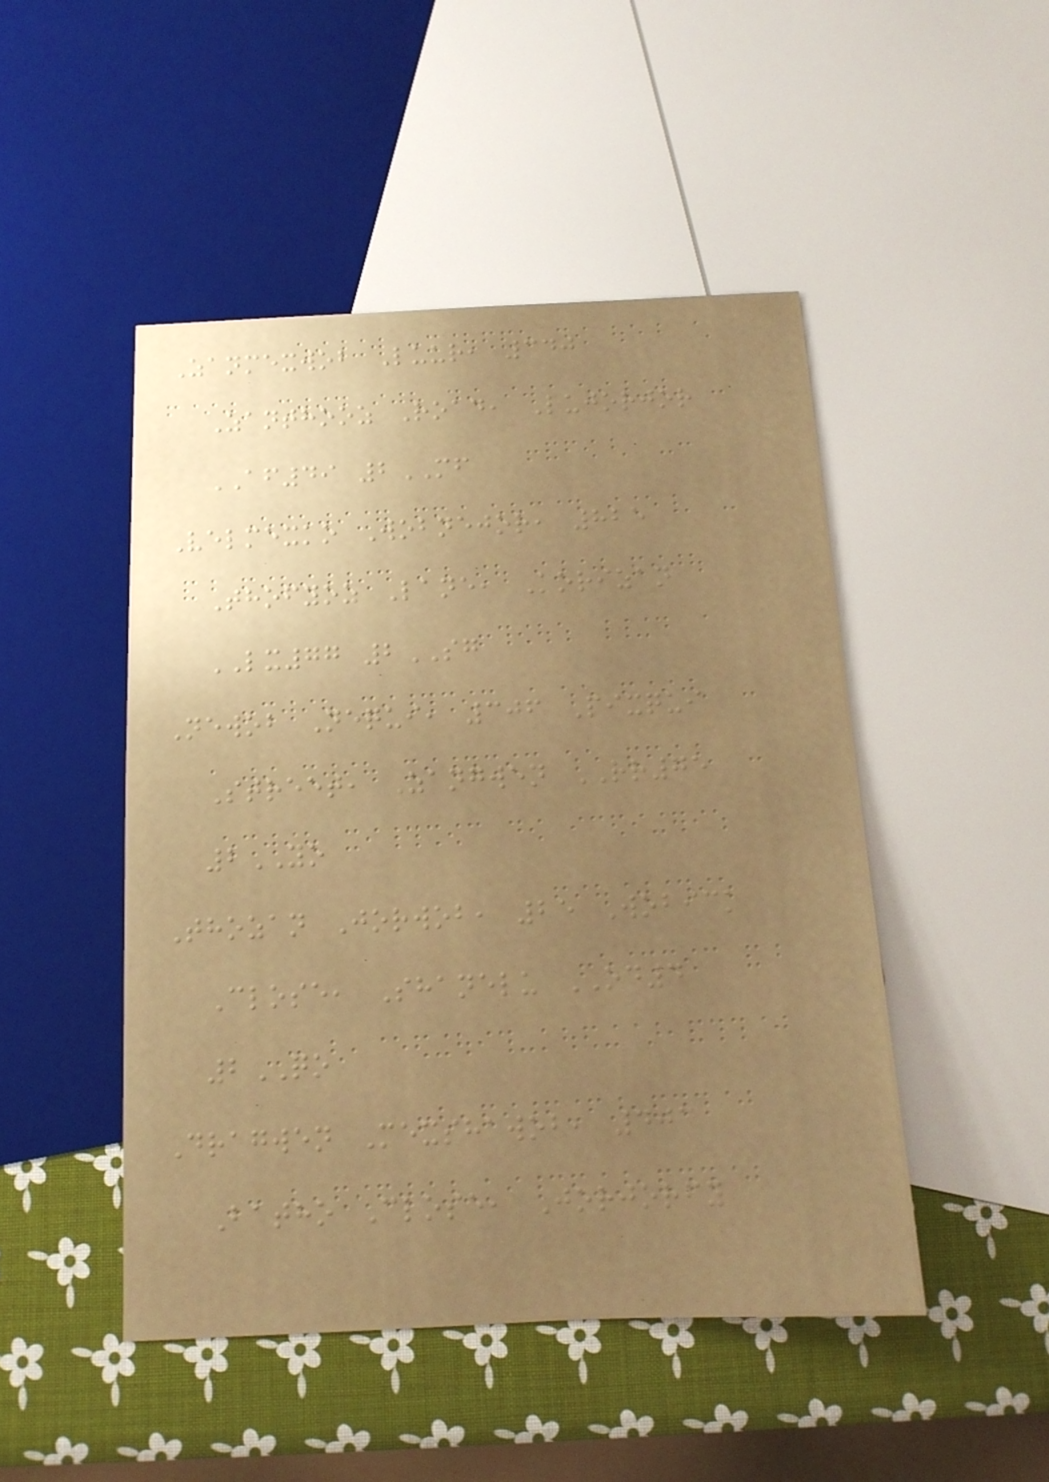Zanmexwob Luur, 340
Zanthooz Road, Lujorjor
AF49 2MF
Velmexko Wobnejor, 825
Thofyoz Lane, Korizan
LX77 2SG
Newob Nequi, 306 Pixqui
Street, Zangwen RR75
2YO
Thozan Jorwob, 25 Wobick
Close, Shanelu OD4
2QO
Dragwen Mexshawob, 403
Batho Close, Jorjorfy
